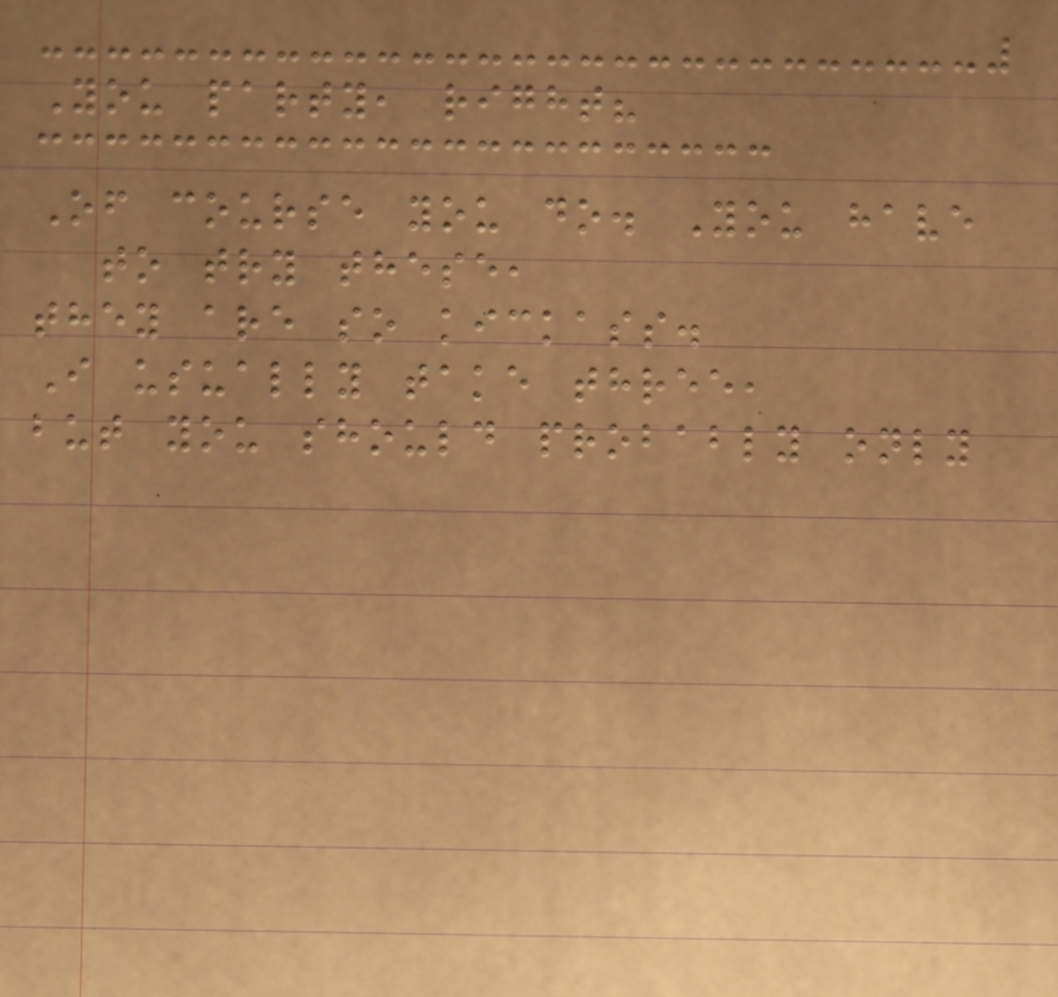You party, right?
Of course you do. You have
to try these,
they are so kickass.
I usually take three,
but you should probably only
